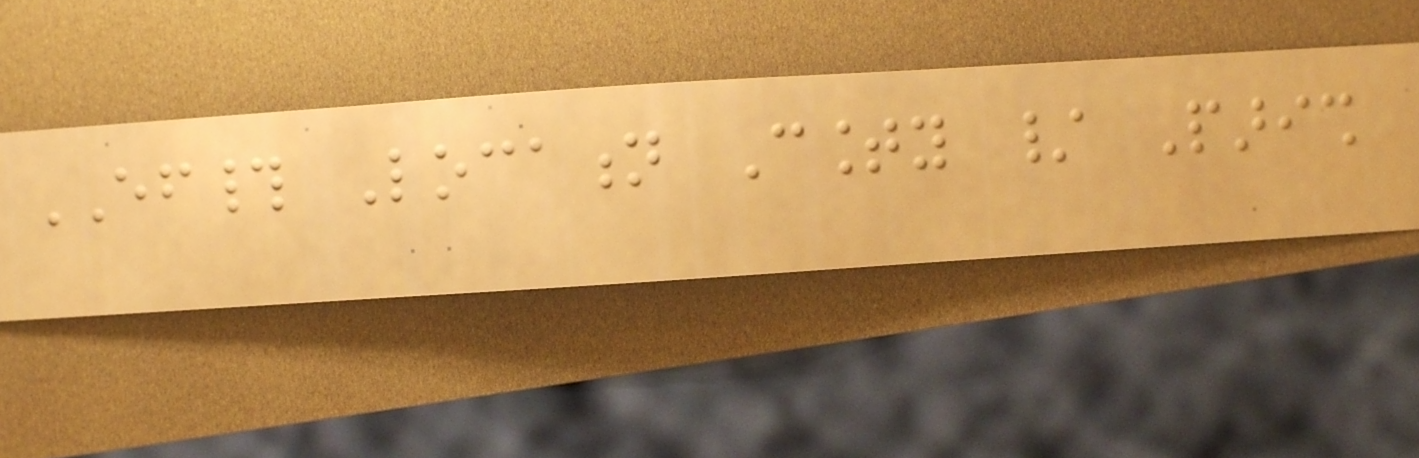EF# Location County / Parish
